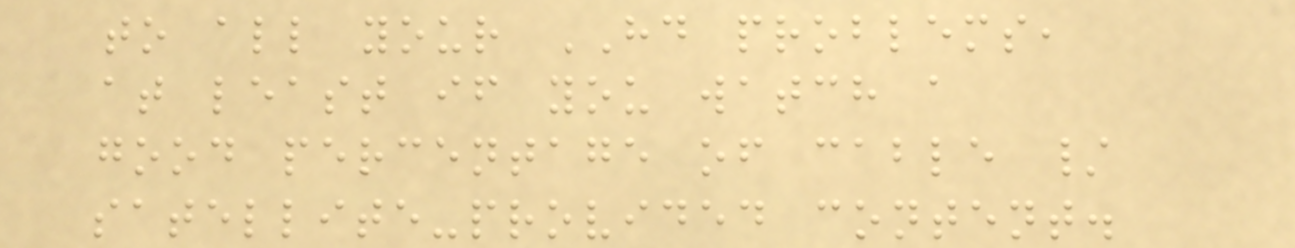to all your HD problems,
at least if you watch a
good percentage of cable /
satellite-provided content.
